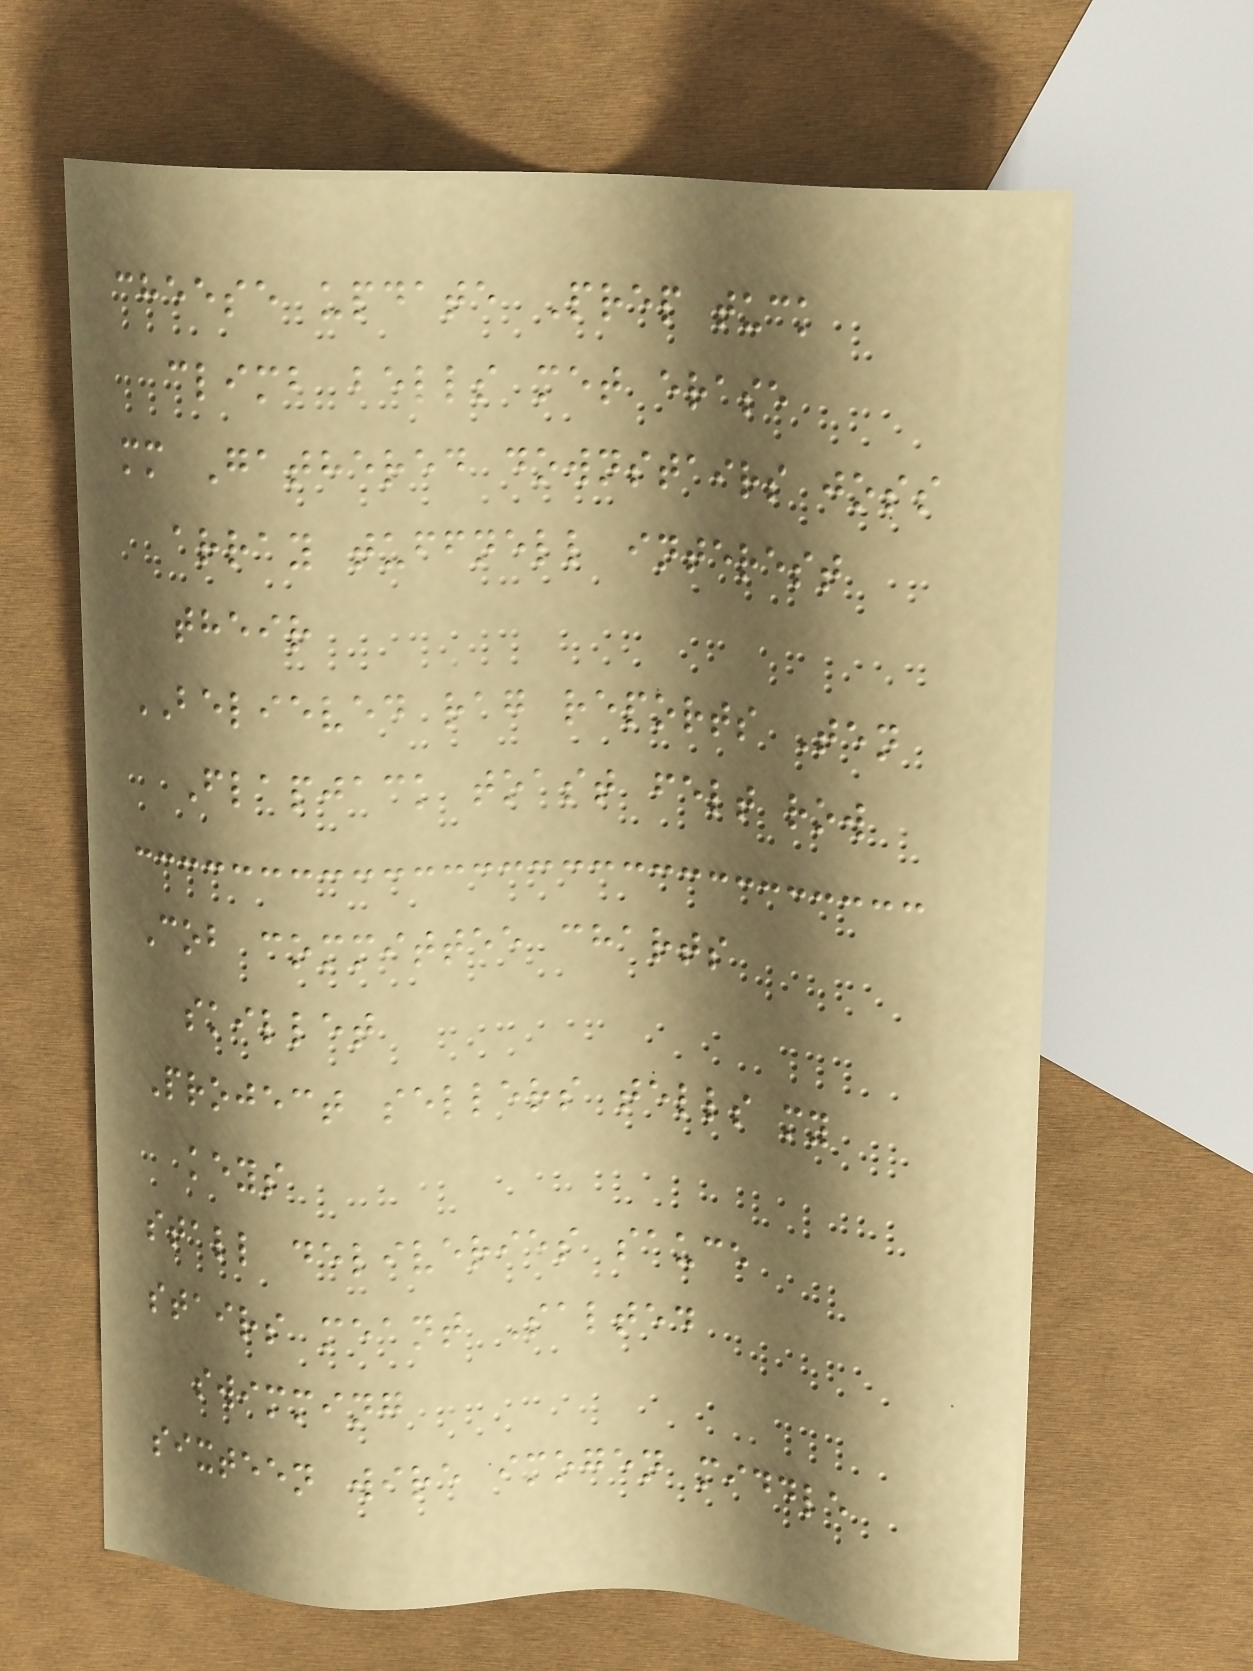cheese update Prep tuck
climb bells met erase
mm Gathered downstairs joss
array tuffnell interest
their
BELIEVED rag reports Ten
Flapjack toast felt row
Cob committee charts
skillet
Project sellers tells my
keys
stall deliveries sauce
stairs meant Salted
swimming
sixteen wire imogen middle
